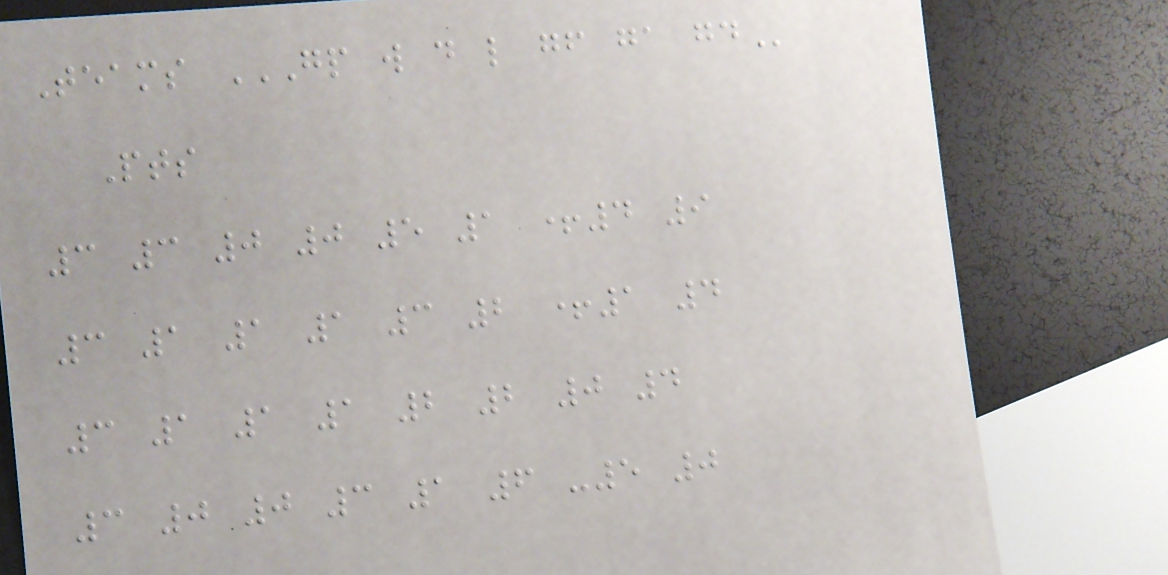Teams GP W D L GF GA GD
Pts
3 3 0 0 5 1 +4 9
3 1 1 1 3 2 +1 4
3 1 1 1 2 2 0 4
3 0 0 3 1 6 -5 0
